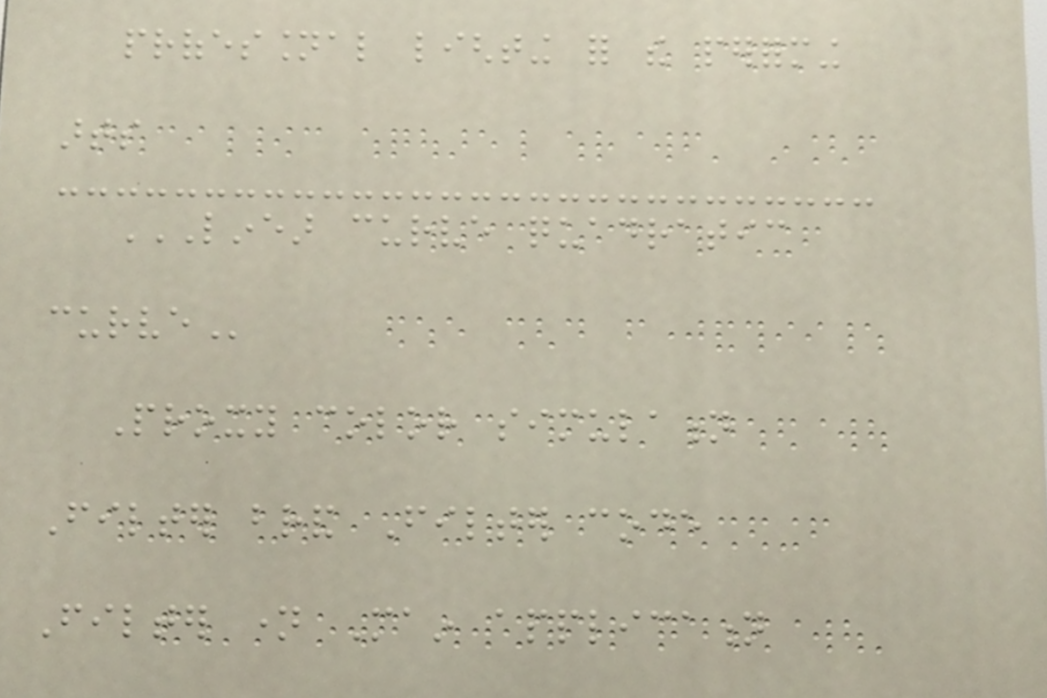professional lighting for the performing
arts
LINEAR CURVE QUADRATIC
CURVE
Proxy color simulation
Filter brand Filter code
Filter name Main application
